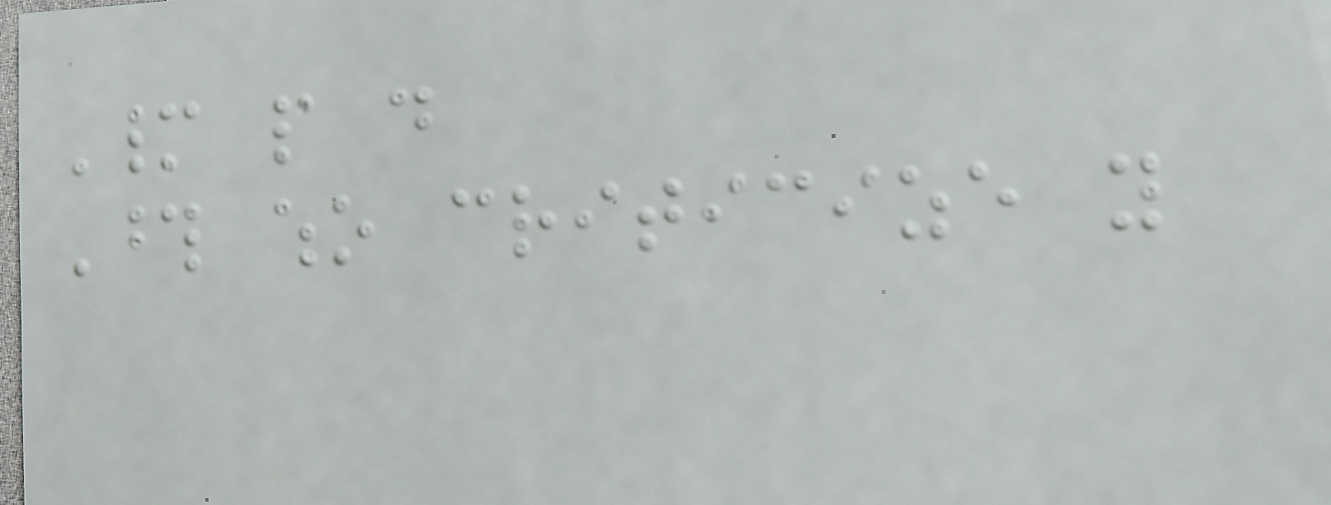Many people do
Those who criticize you
